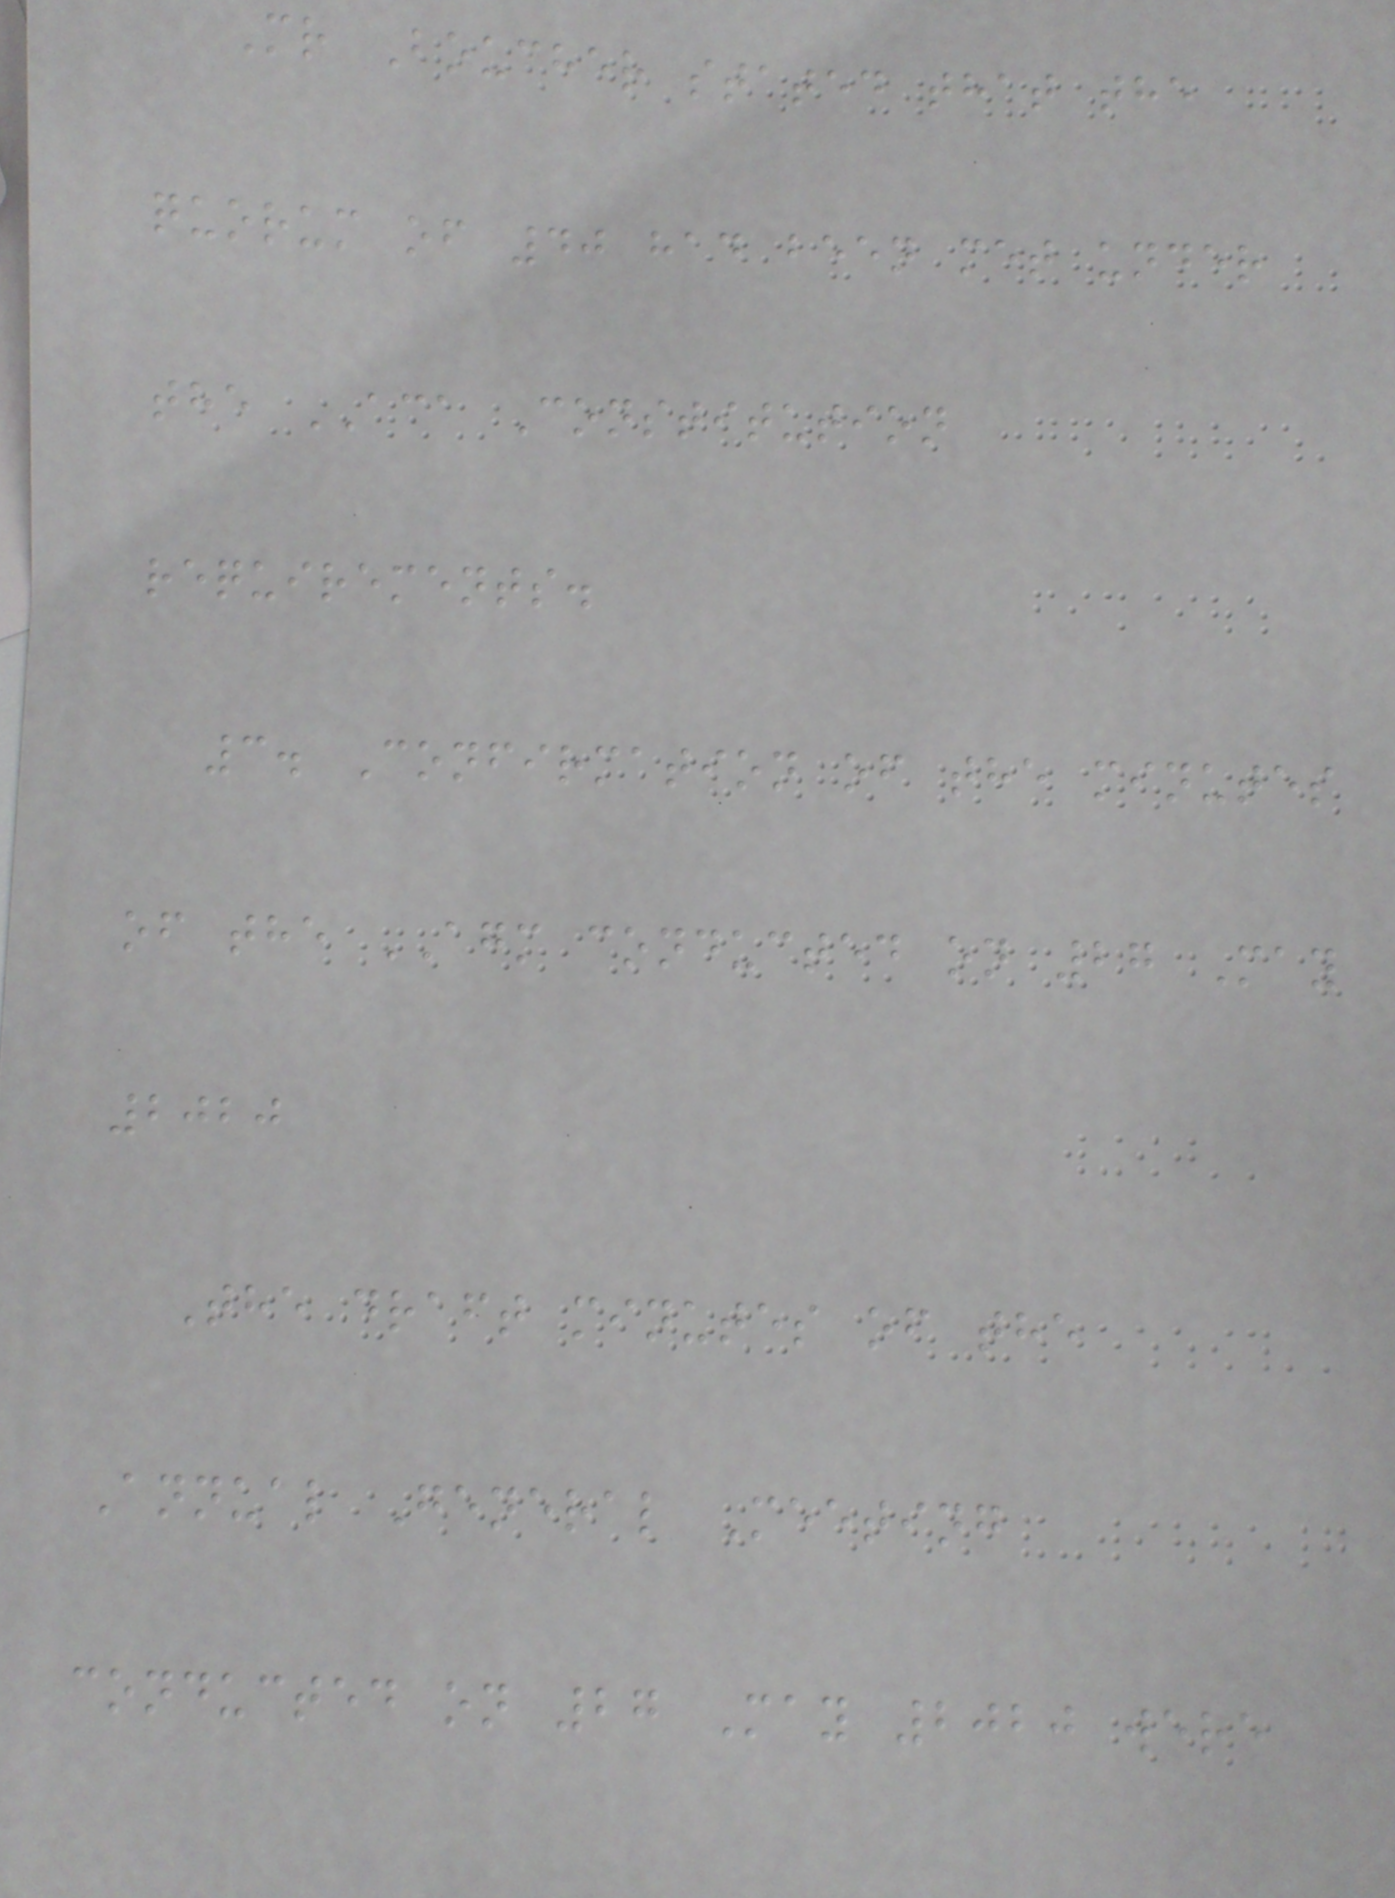Mr Boucher stated that the
quorum of 40 had been met under
the ACA Constitution
requirements.
3. Confirmation of the minutes
of the AGM conducted on 27 May
2020
The draft minutes of the
Annual General Meeting
conducted on 27 May 2020 were
